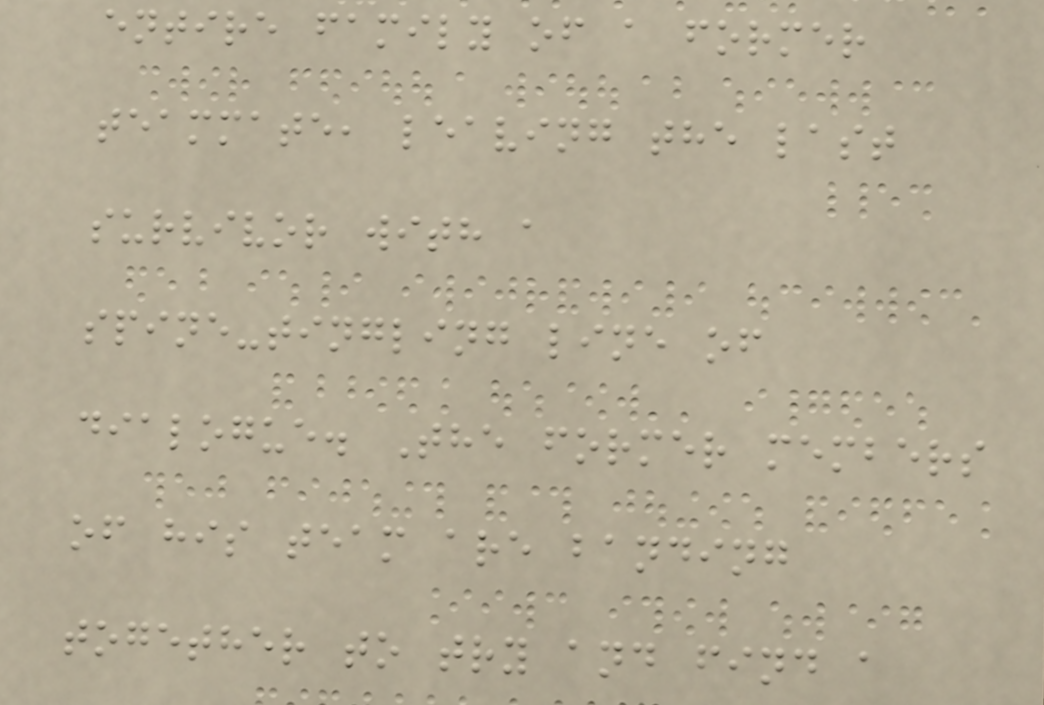entire family of a former
teammate, leaving the last
survivor with a
spine-tingling line of
dialogue. The former members
of his team are banding
together to try and find a
